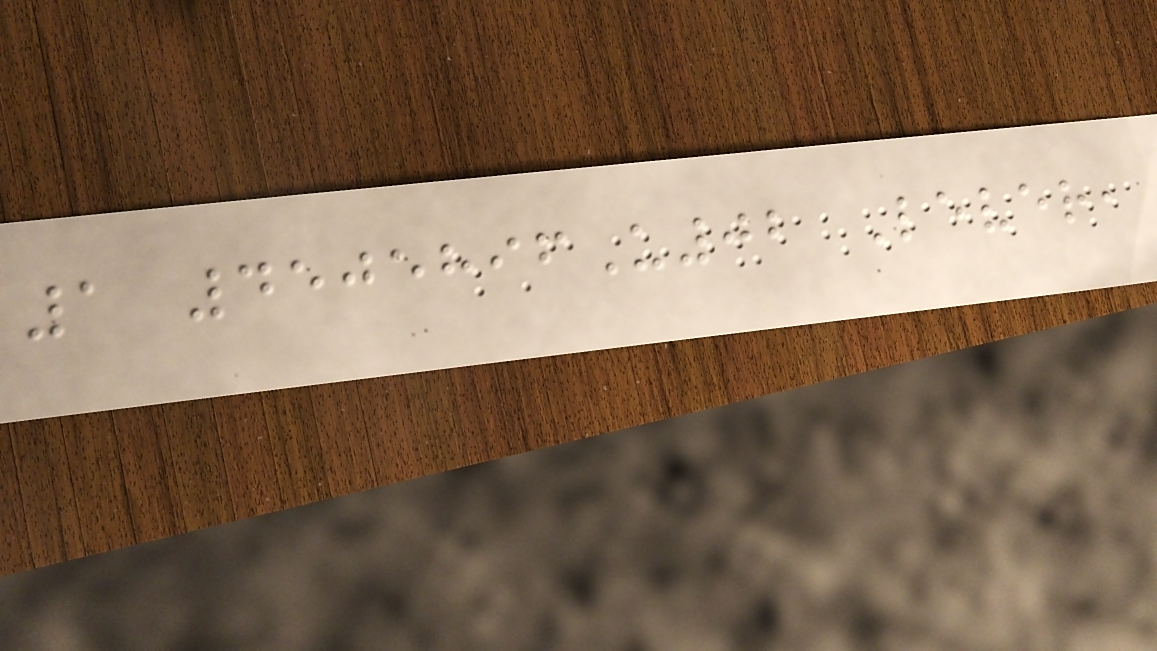1 4505896U02 Lever,
